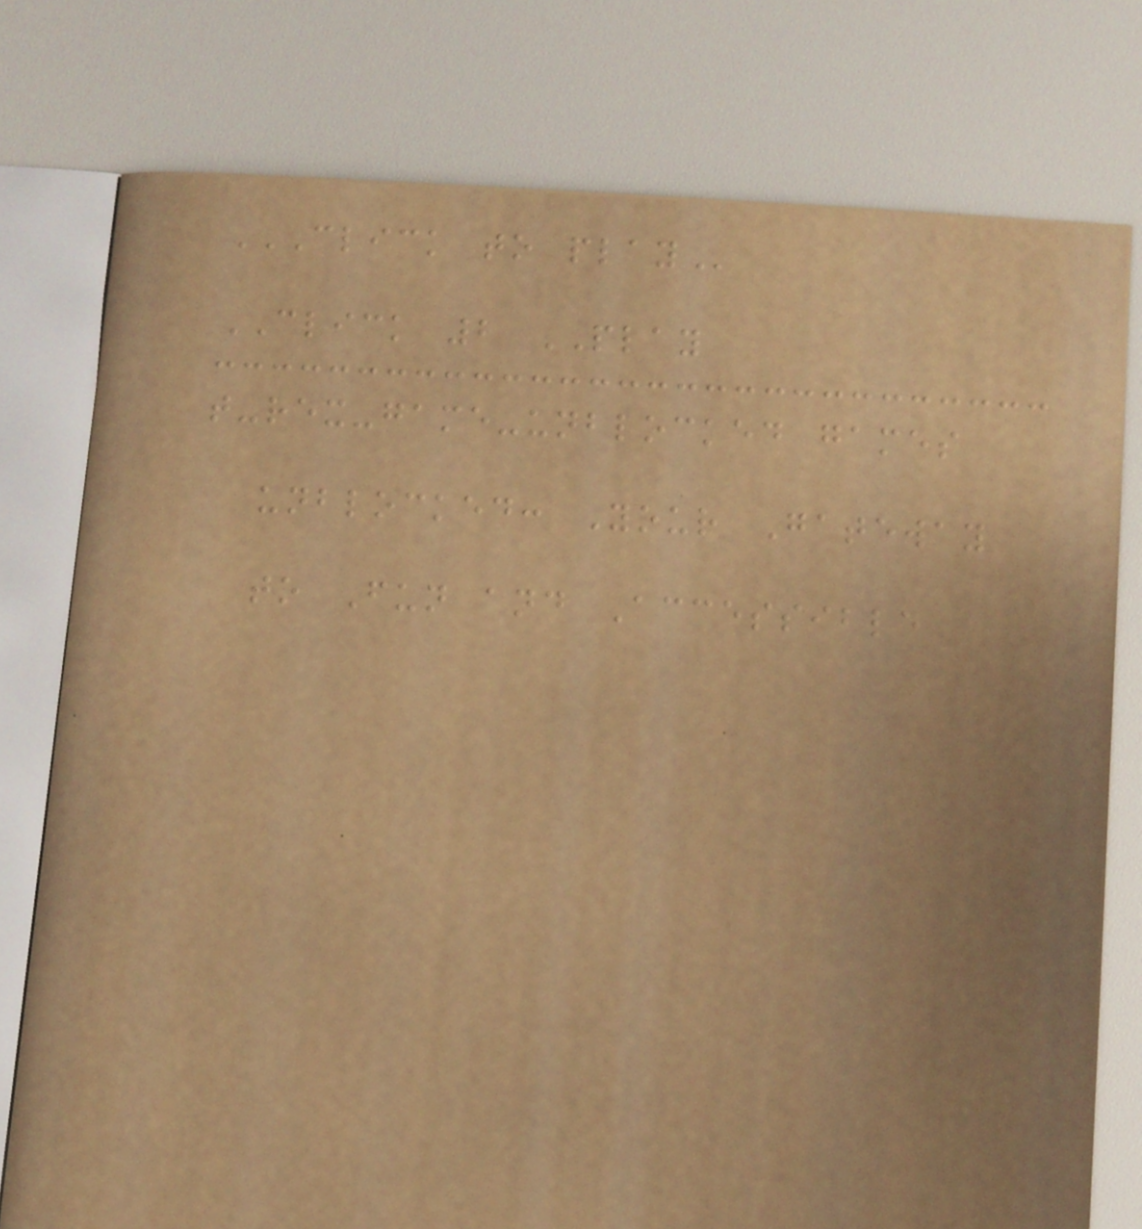CLICK TO PLAY
CLICK 2 PLAY
t-rex-game-unblocked games
unblocked: Your Gateway
to Fun and Accessible
